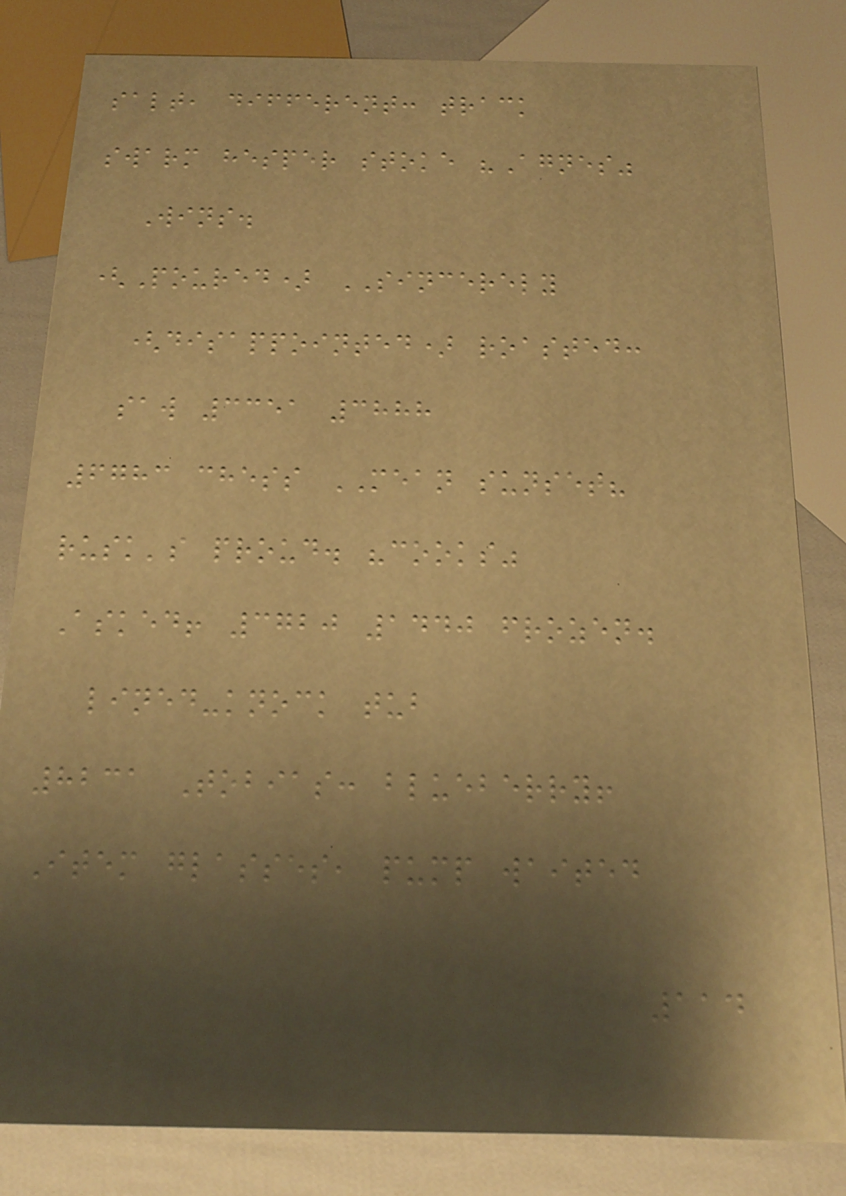salt, different: track
swarm hesper stoke "Agnes"
Wins.
(Poured) SINCERELY
(disappointed) roasted:
saw 3351 3888
6783 chess MEAN sunset?
rusk's proud. "cooks"
Asked! 3720 1440 frozen.
lined-knock tub
8231 Tobias: blueberry!
Item glasses, pump waited
114
